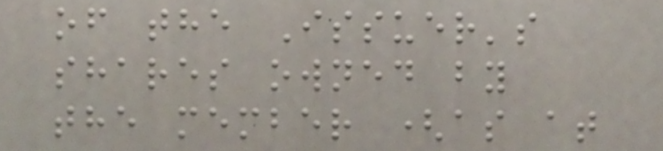of the Issuer's
shares owned by
the member (as at
